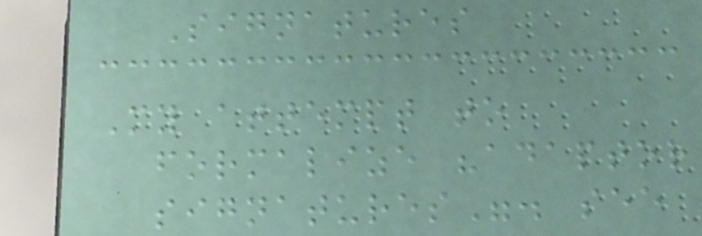Signatures
My attempt to
formalize "adaptor
signatures". see
